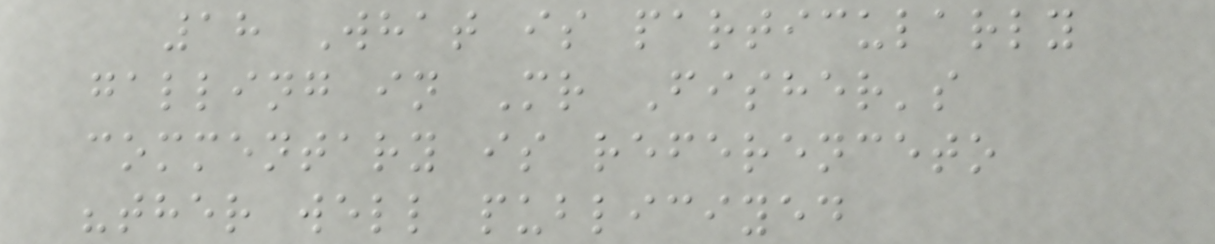18 What is particularly
galling in Mr Fisher's
commentary is referenceto
"ther well publiciyed
